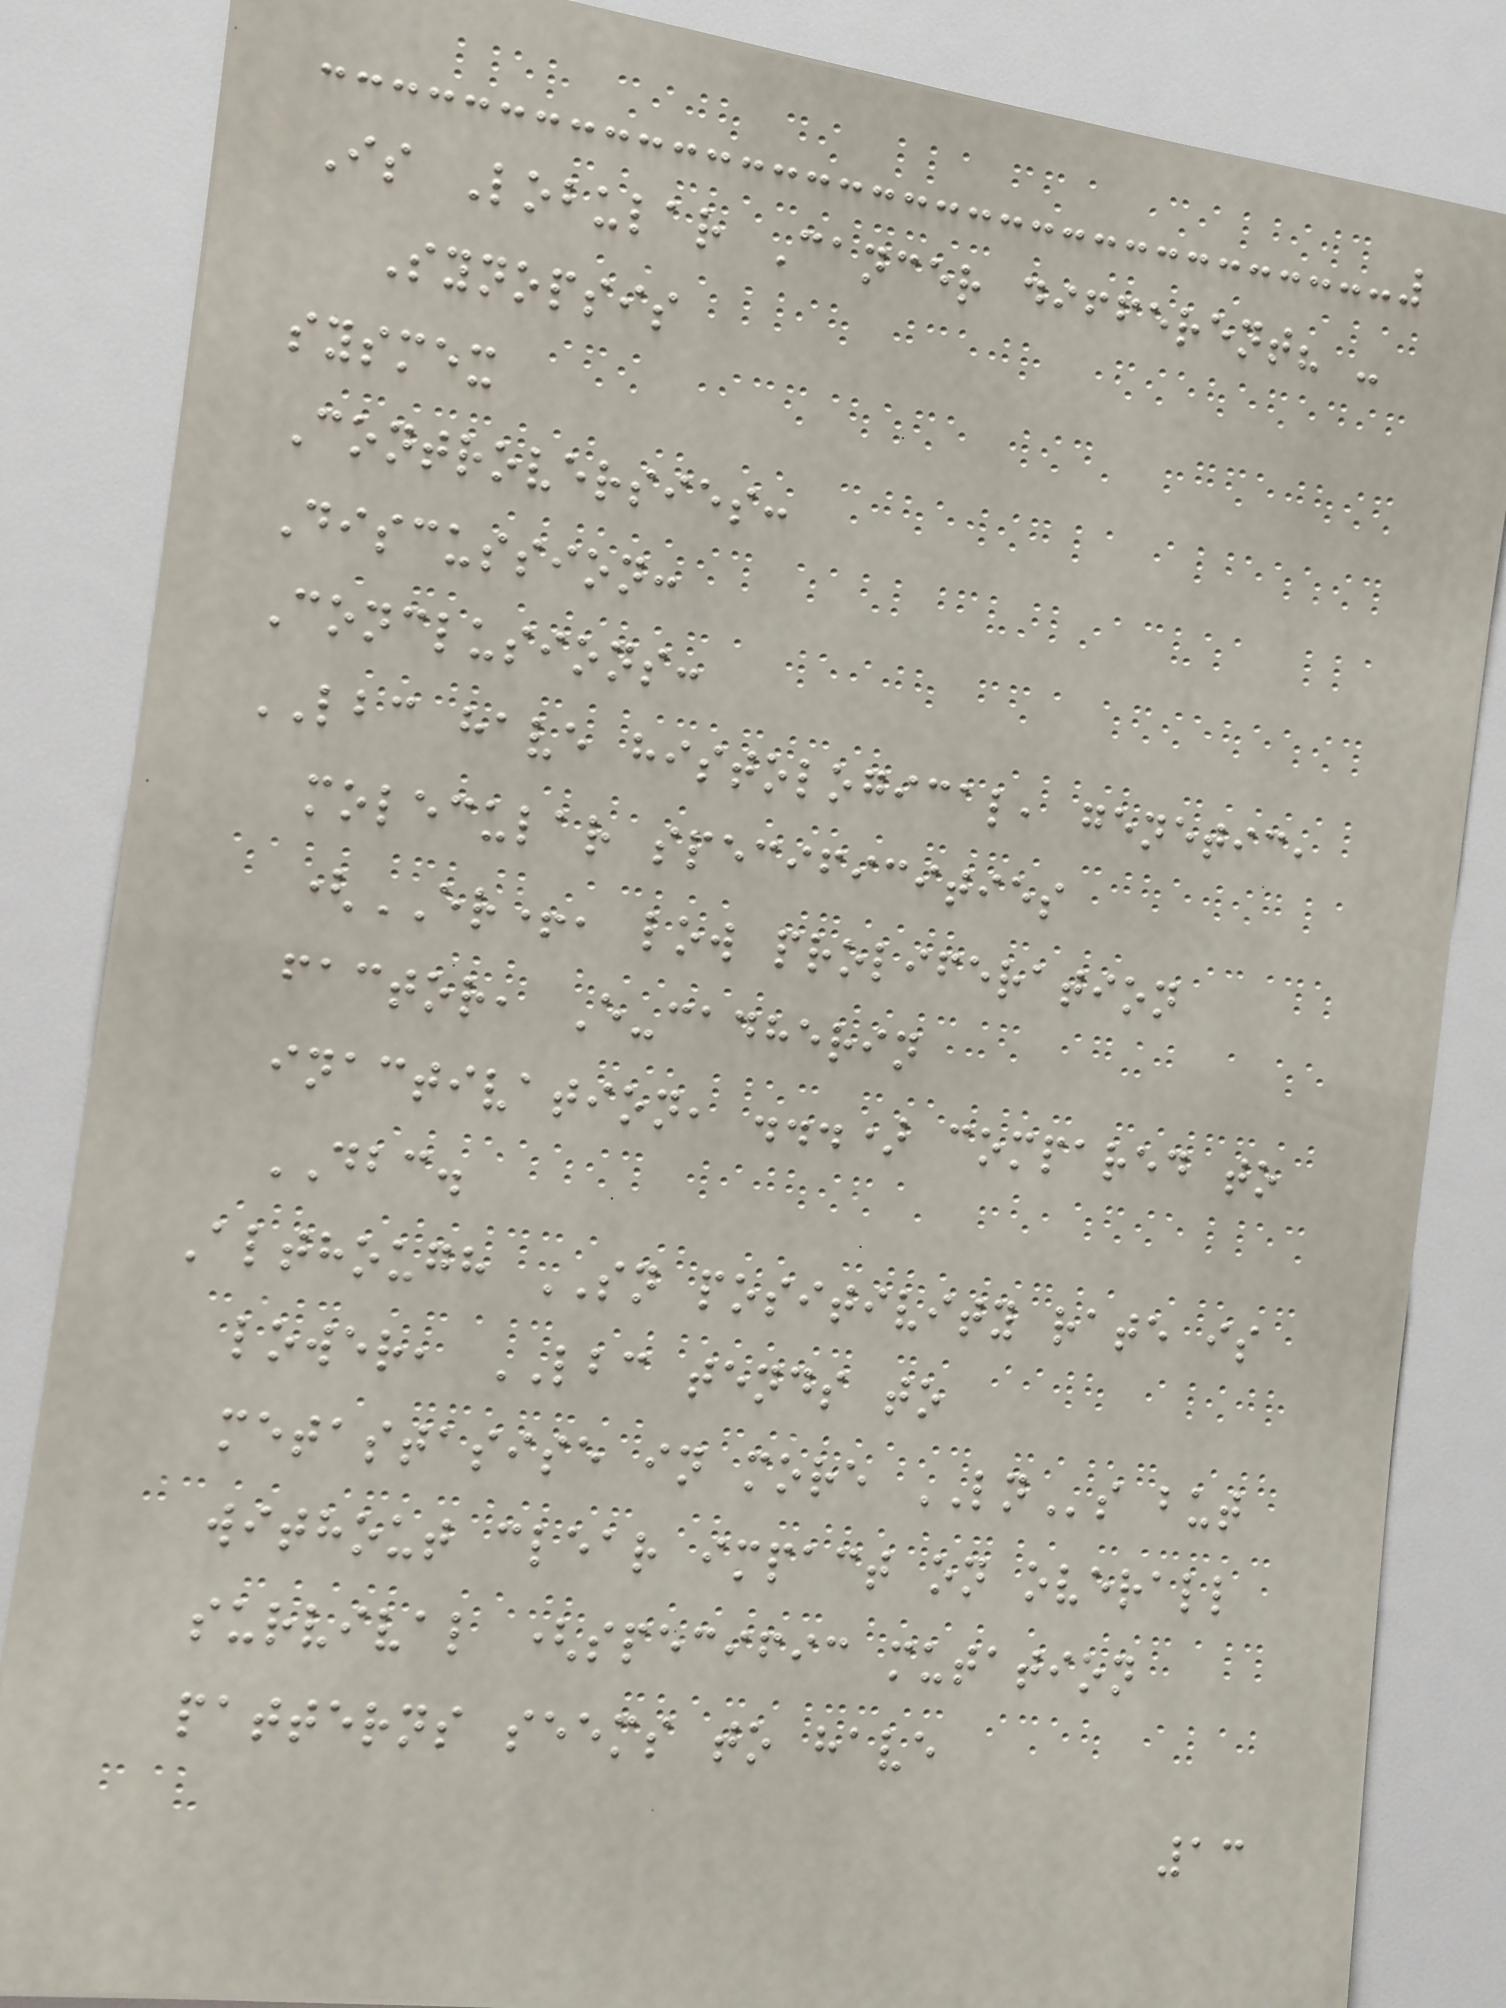Is Lobular Cancer different? -
Synopsis
sysmex
Controversies:
Discussion:
Conclusions:
LBC have histological, genetic,
molecular specificities
(ER+, low proliferation
factor, E-cadherin
inactivation, ...) compared to
DBC.
Although SN positivity rate is
lower, LBC tends to
metastasise in more LNs but
without clear impact on overall
survival (specific mutation
patterns seems to have
13
